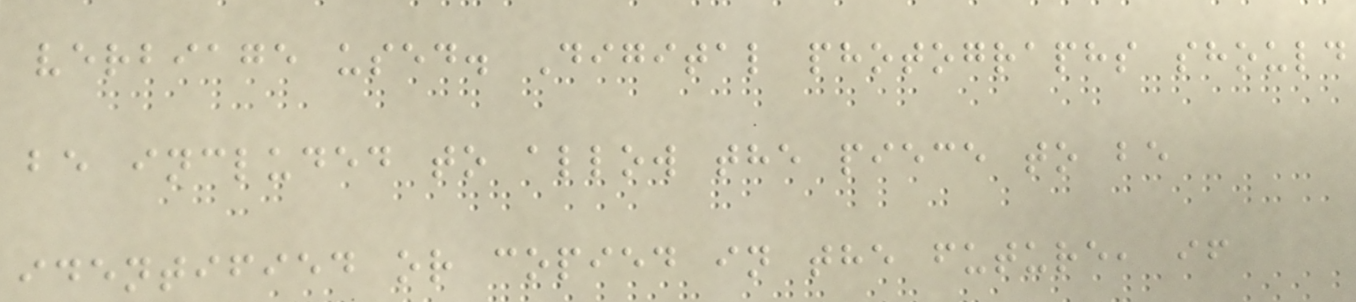verbiage used. Digital photographs should
be included to allow the piece to be
identified or copied in the future, if
